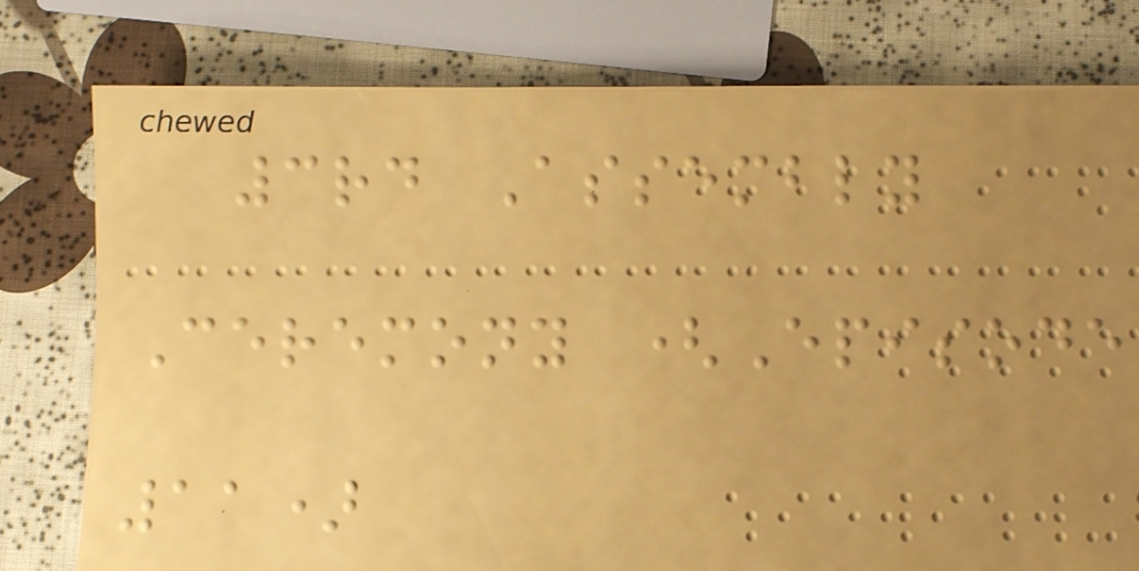3rd Assembly
Ceremony (Episode
11)
